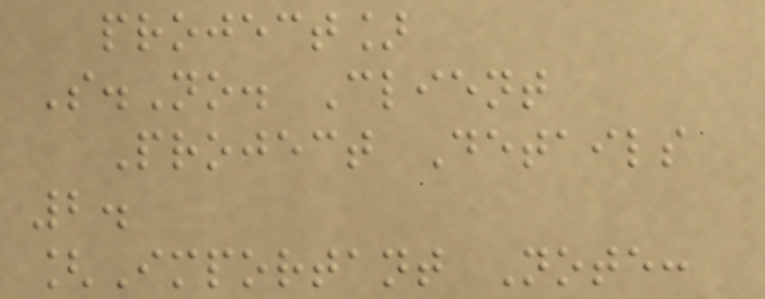project]
S.No. Client
Project Details
2.
[Important Note:
